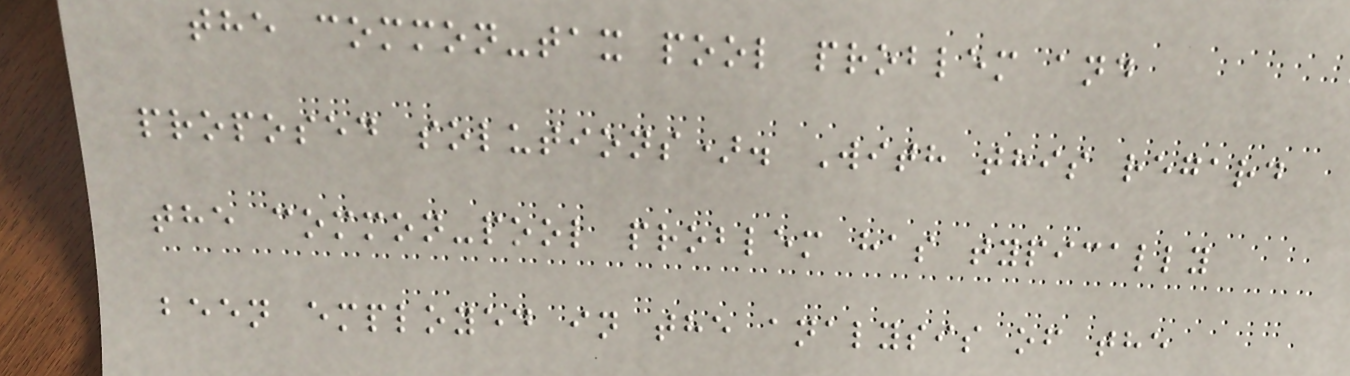the common-tax pool problem and
proposed solutions). With this regard
the common-pool problem has typically
been employed in the analysis of the
